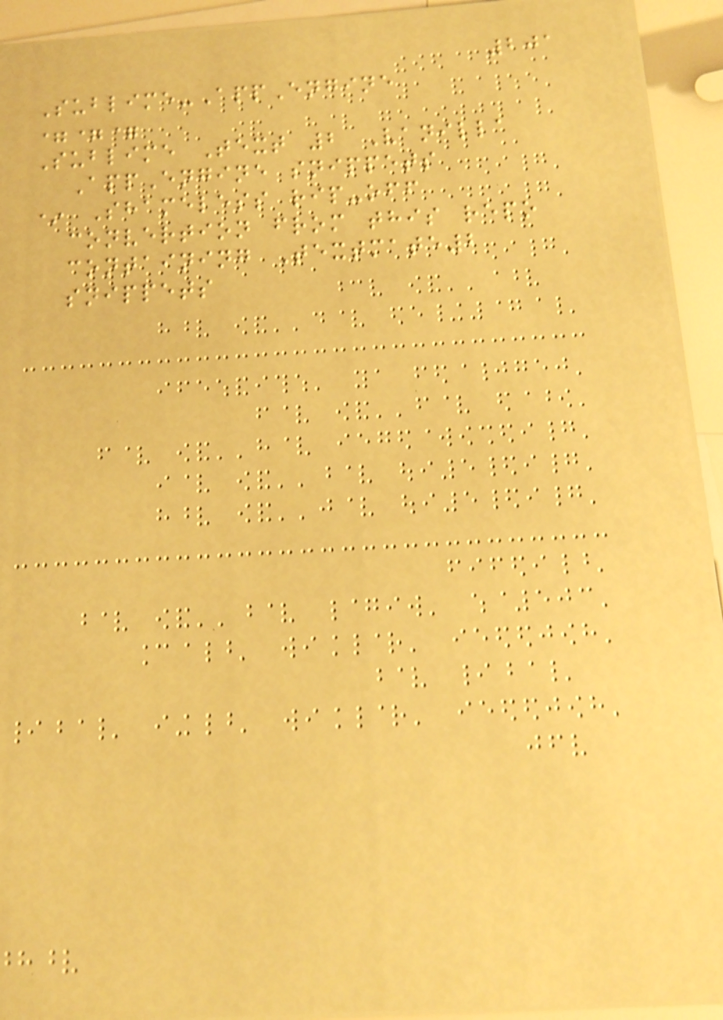201
Sublime-AppEngine
===
Sublime Text 2 Vanilla
AppEngine snippets
* Shameless rip-off
convertion from this repo
containing Textmate2
snippets
